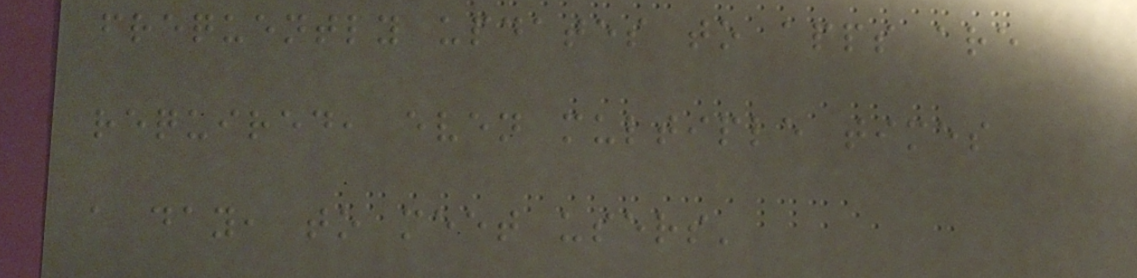frequently updates to apps are
required, even multiple times
a day, to meet users'
